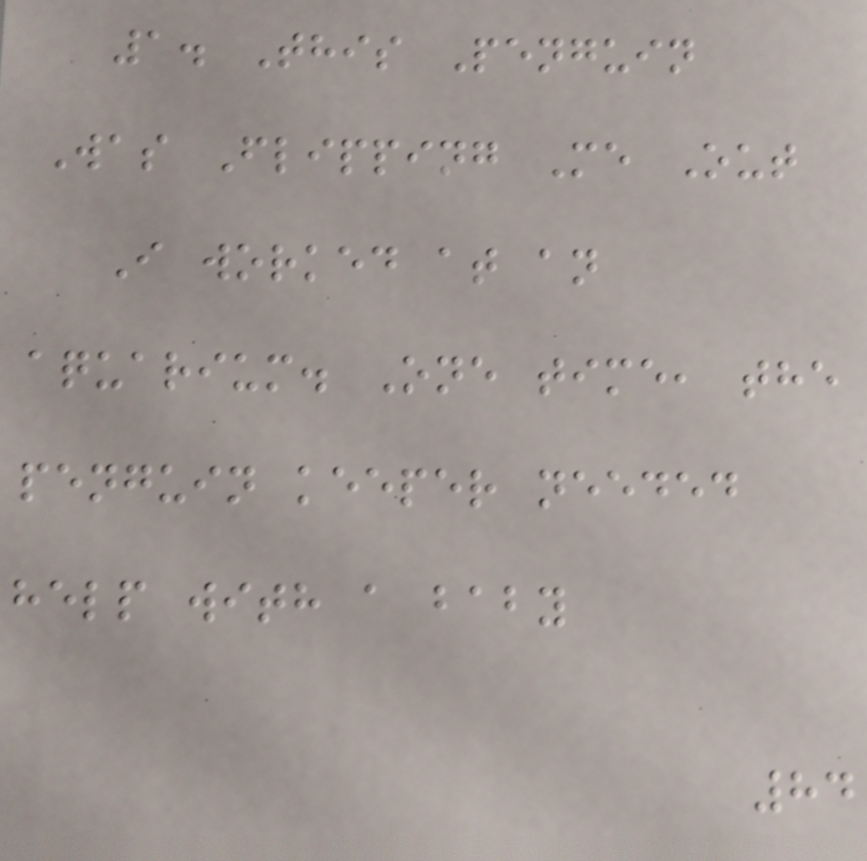1. This Penguin
Was Flipping Me Out
I worked at an
aquarium. One time, the
penguin keeper needed
help with a baby
84
